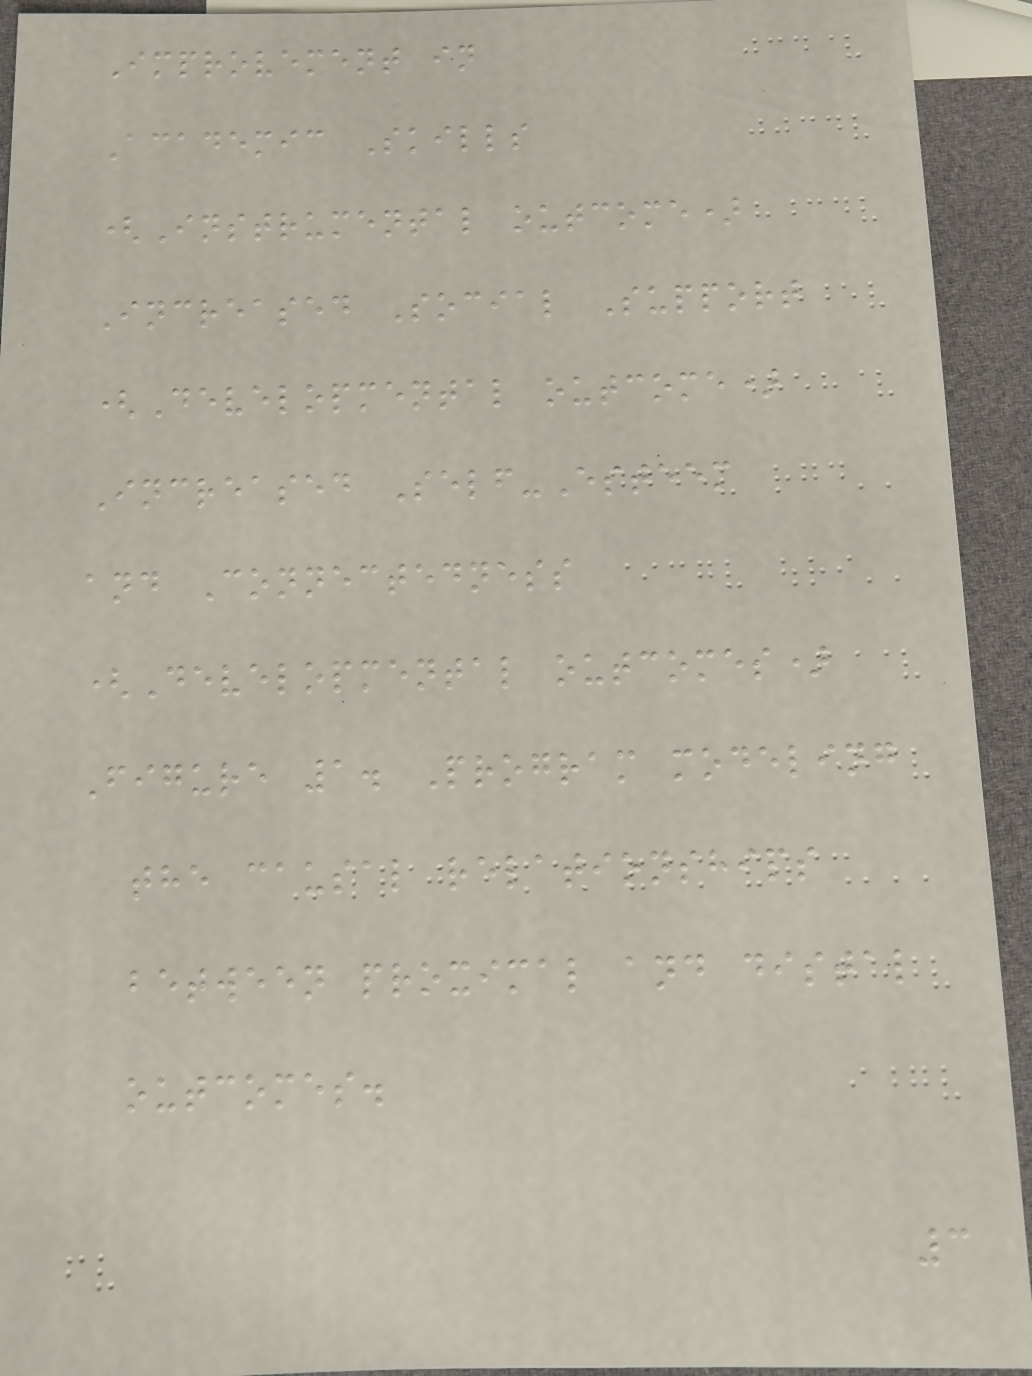Improvement in
Academic Skills
(Instrumental outcome)
Increased Social Support
(Developmental outcome)
Increased Self-Esteem
and Connectedness
(Developmental outcomes)
Figure 1. Program modeling
the causal relationships
between proximal and distal
outcomes.
3
